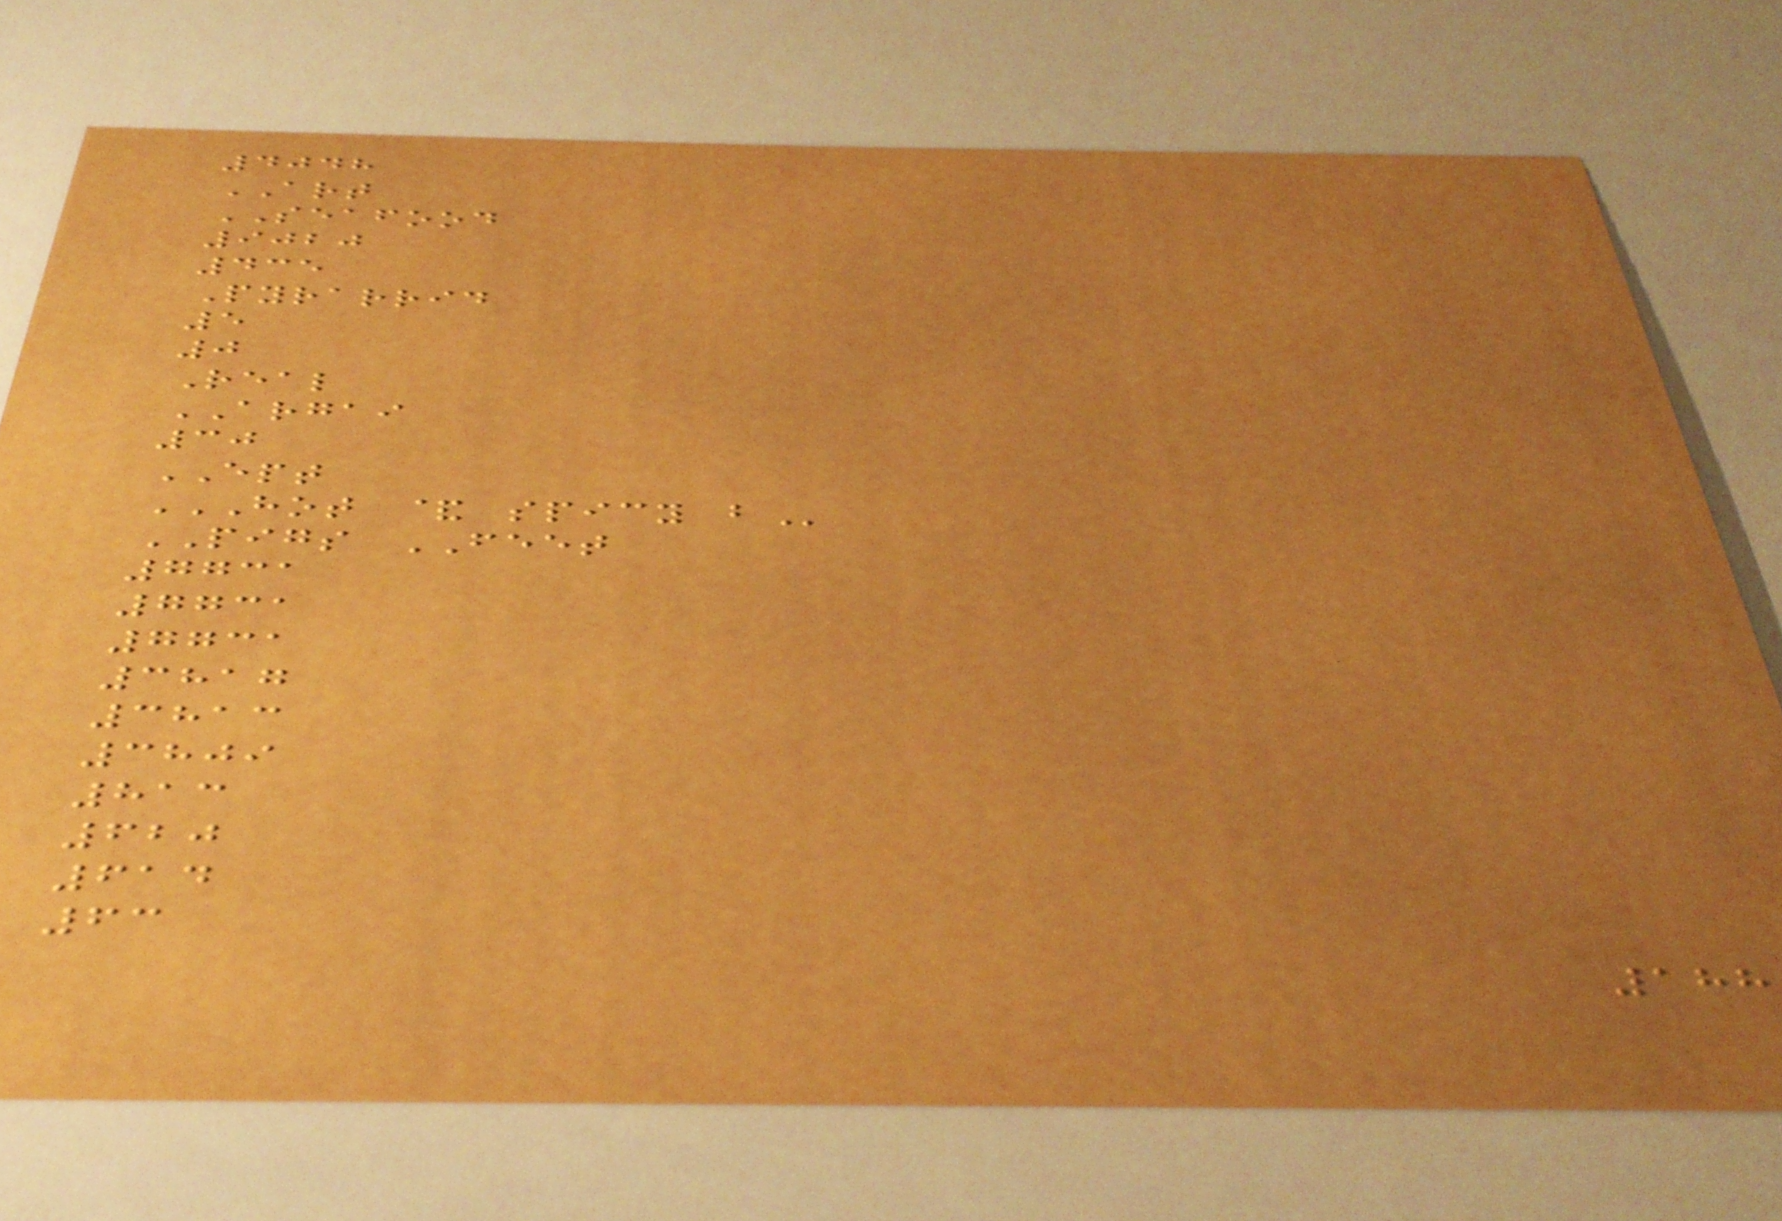4048
ART
SEAFOOD
9020
435
Pyrarrid
5
0
Real
ARGAI
30
EPT
HOT & SPICY B
PIGS FEET
7731
7731
7731
3817
3813
3809
813
620
614
63
188
